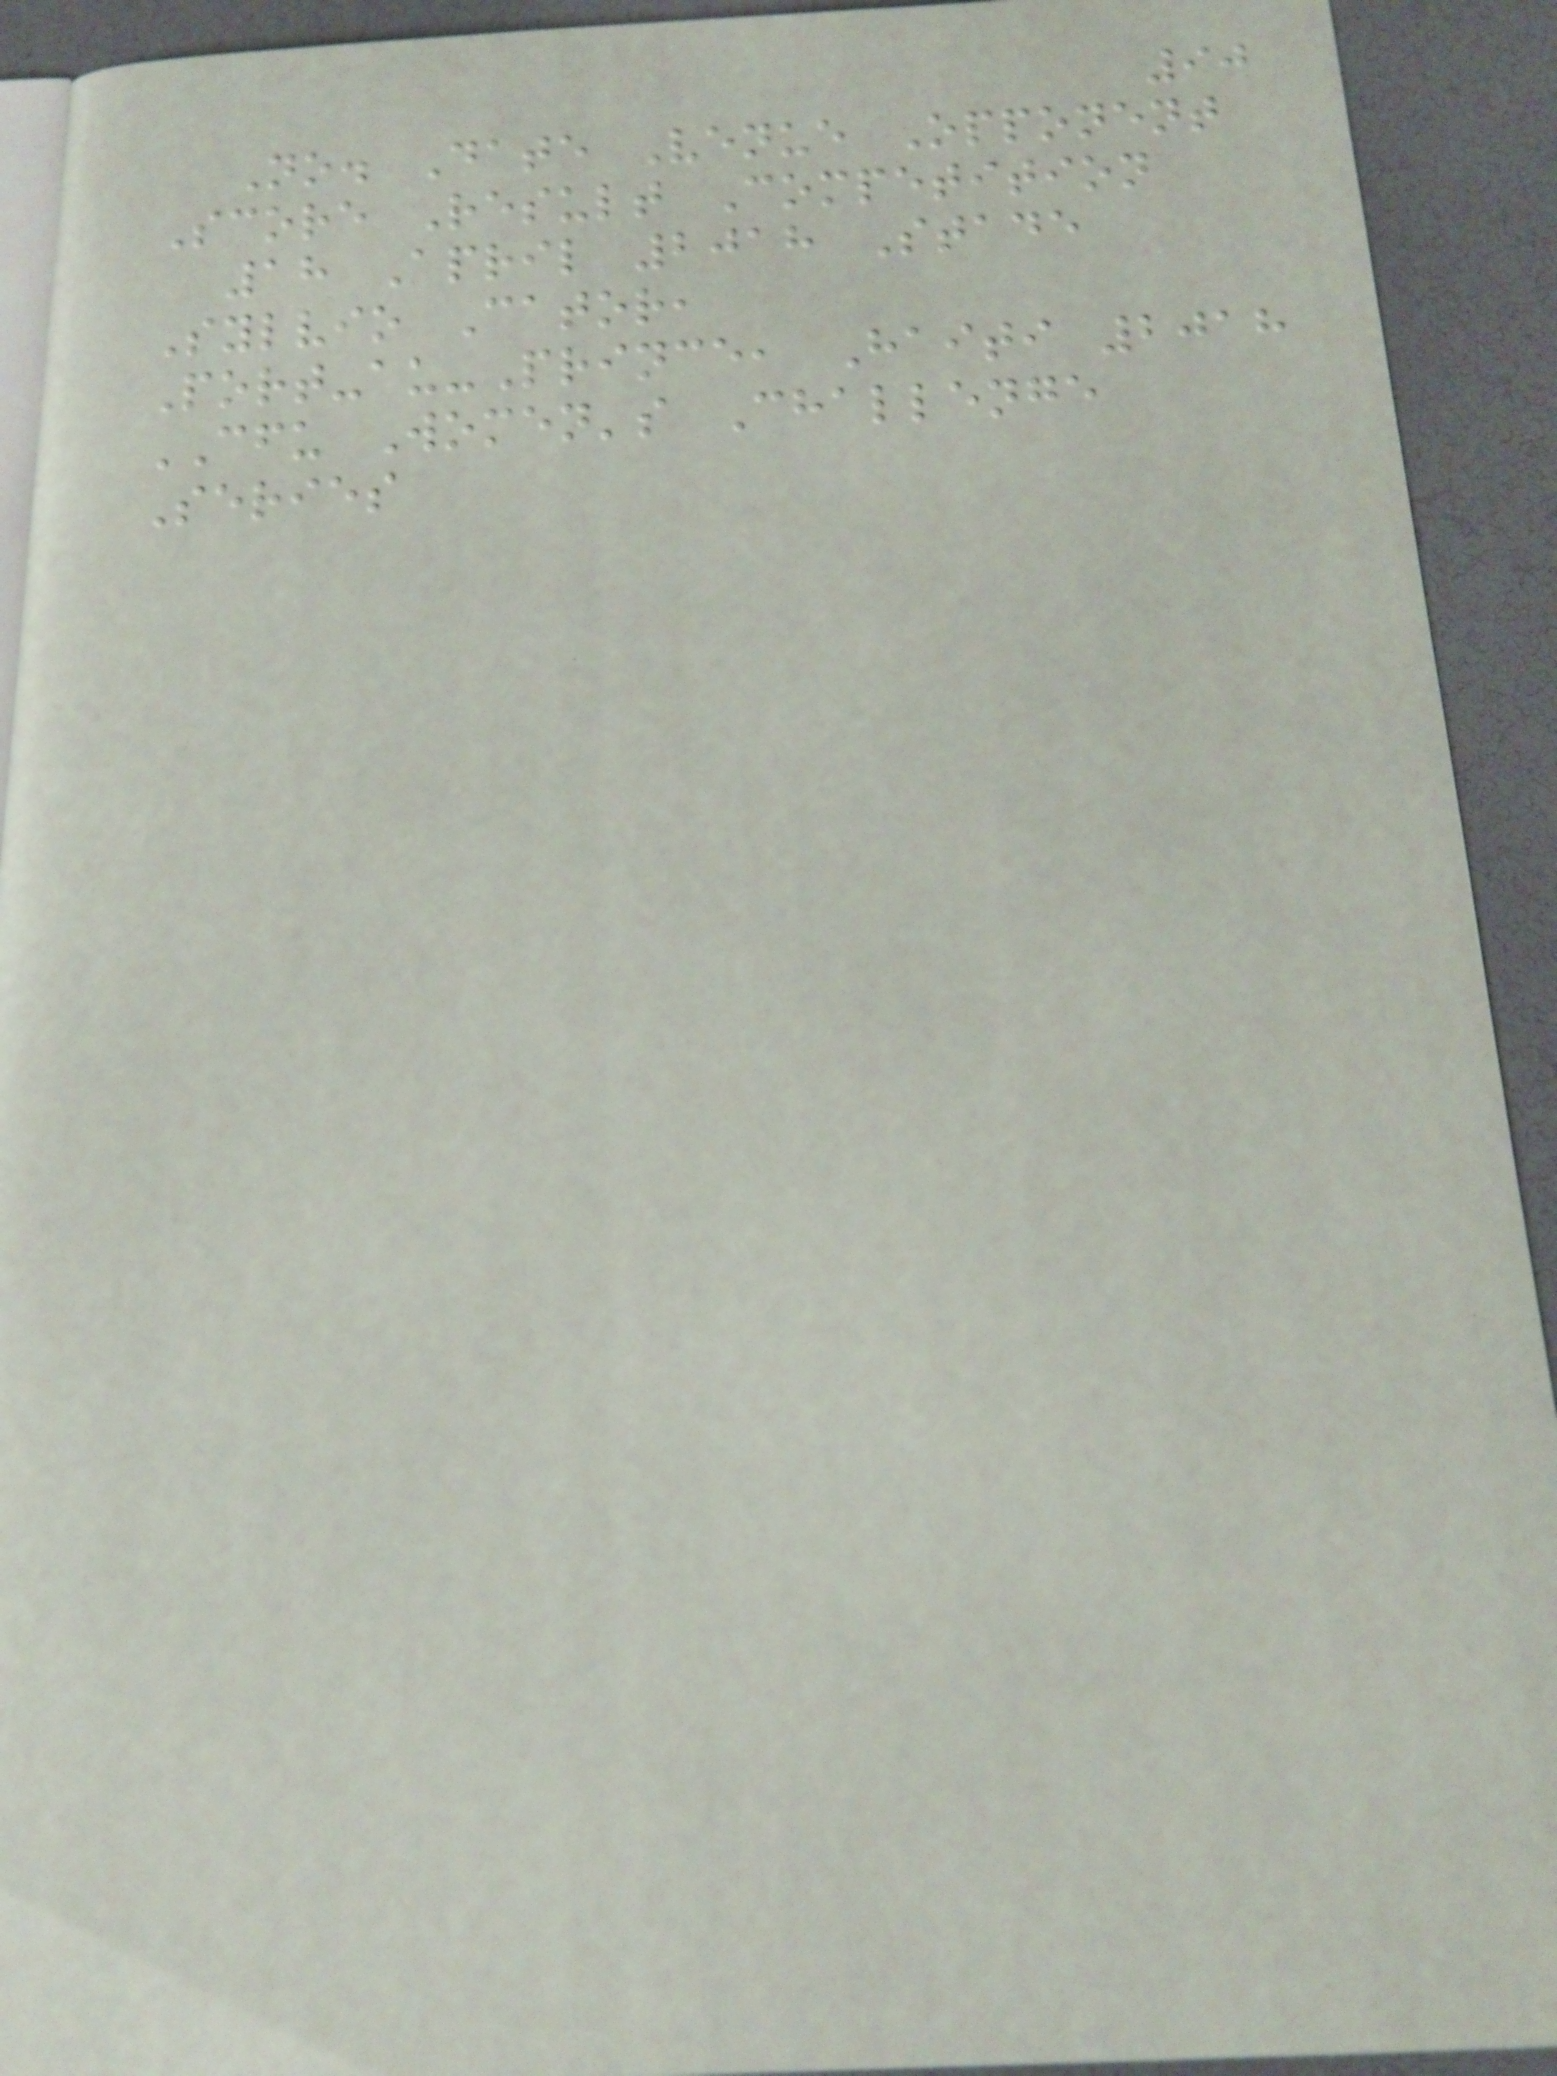90
No. Date Venue Opponent
Score Result Competition
18 April 2018 Stade
Sylvio Cator,
Port-au-Prince, Haiti 2018
CFU Women's Challenge
Series
